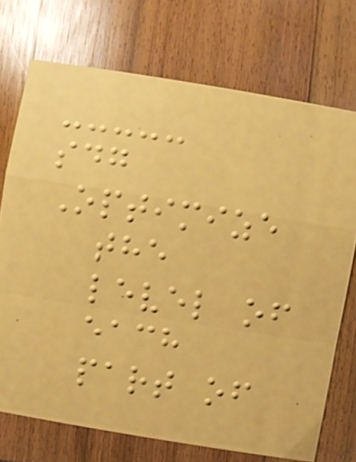sdg
Optimize
the
level of
each
part of
